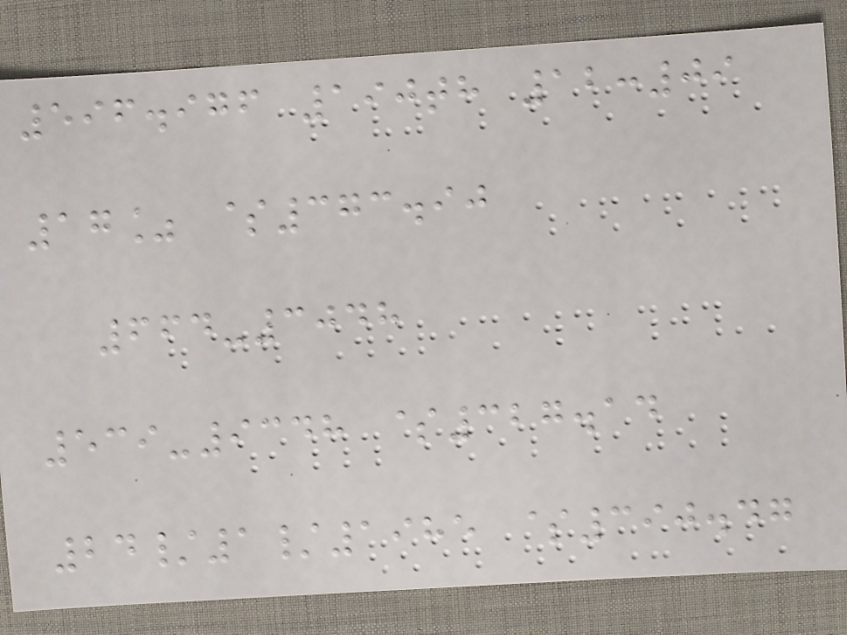596.976 190th 12:09
17% $373.90
664-3048
539-9348 $327.14
24/1/1985 $390.47
